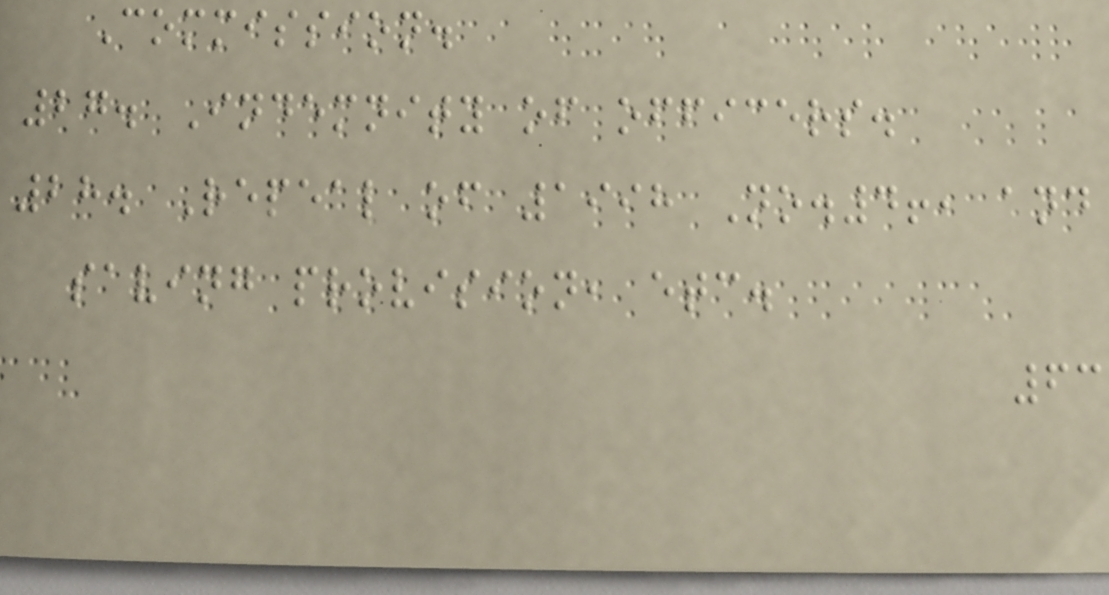Commission.
27. Indemnity of officers.
28. Repeal of 1998 No.4!, and
saving provision, etc.
63
